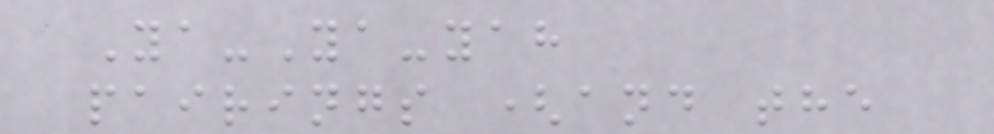Ya-Ya-yah
pairings (and the
